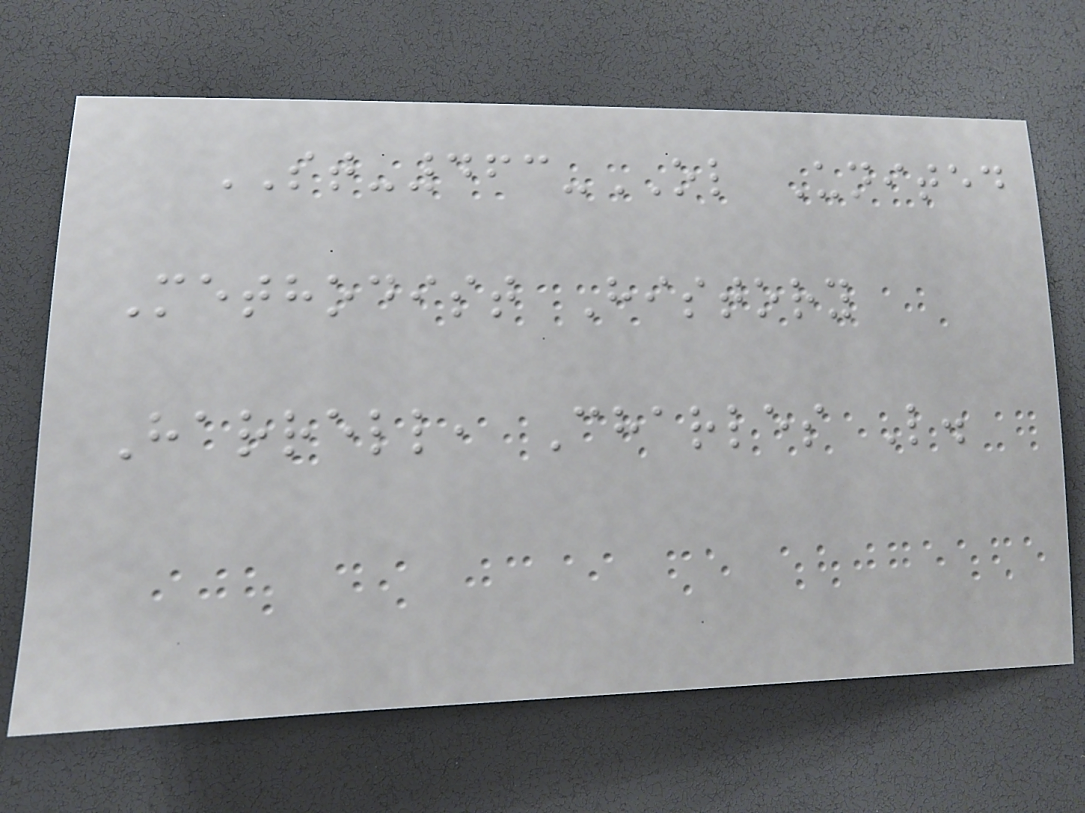ST-463-OL United
Methodist History
Harrell, Charles L.
